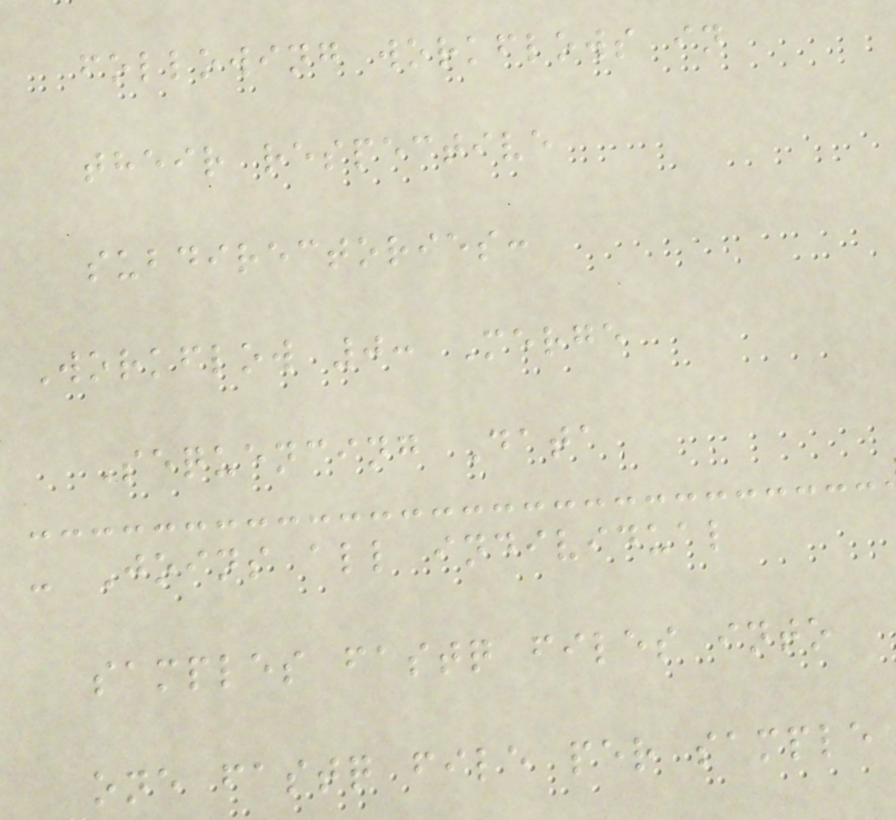following workflows in
their respective
subdirectories:
Workflow 0: Merge
Sequencing Data
- Joins all individual
samples fastq files into
one fastq file per sample
